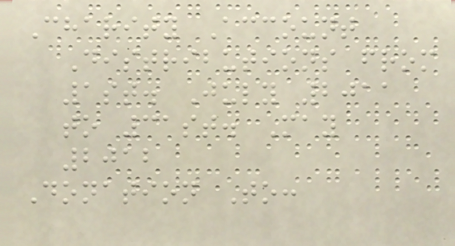Charity Account
Distributions from
1st. July 2011
to 31st. May
2012
Donation To:
